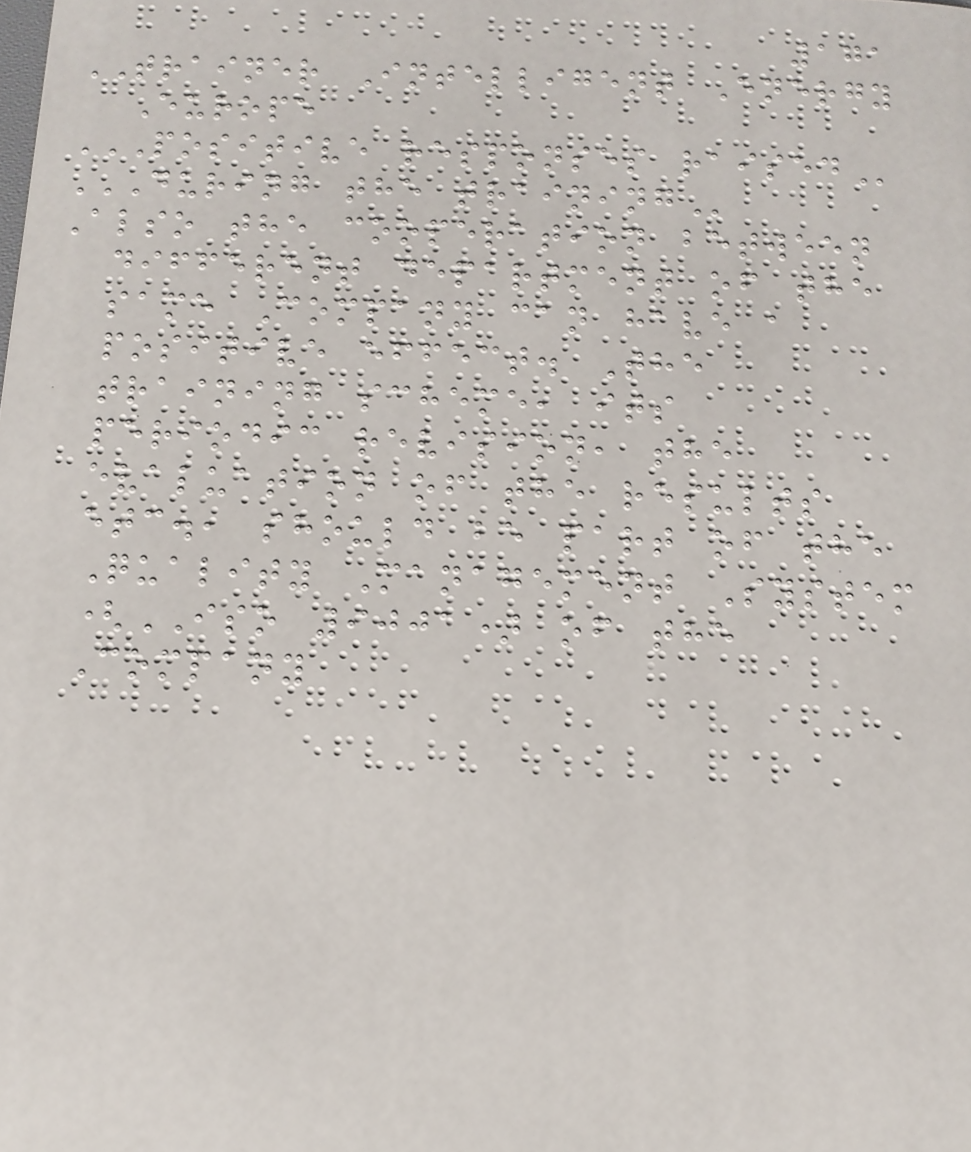171
TRAINER Intelligent Energy
Europe
POSITIVE RESPONSES RAISED
DURING THE TRAINING
Also the cooperation between
different department of the
same Company can have a
positive effect. The
training scheme, its
periodic revision, the
evaluation of the results
etc., should be part of the
Quality Management System
(ISO 9001) of the
Company
